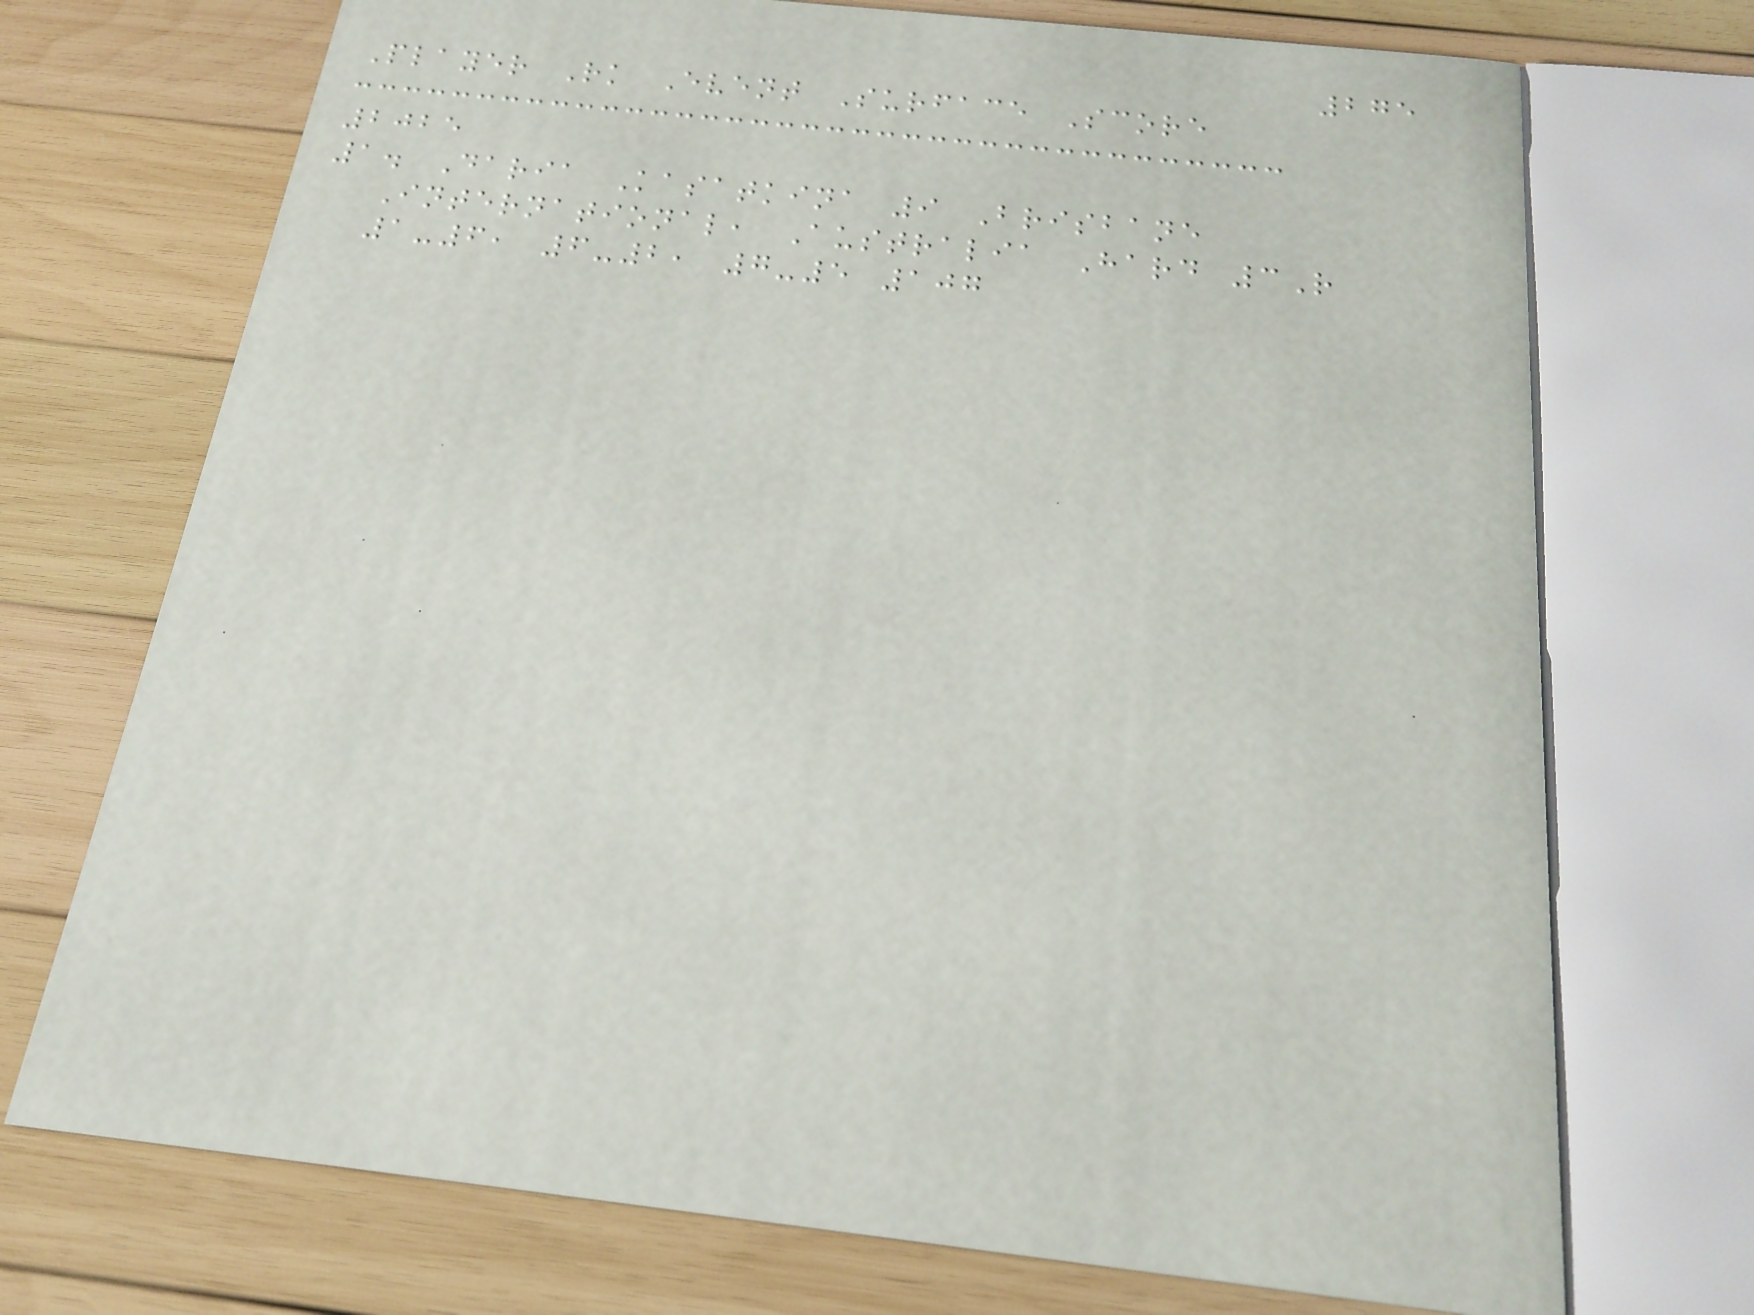275
Player Rk Event Surface Score
2025
1. Daria Kasatkina 9 Brisbane
International, Australia Hard 3R
1-6, 6-2, 7-5 107
